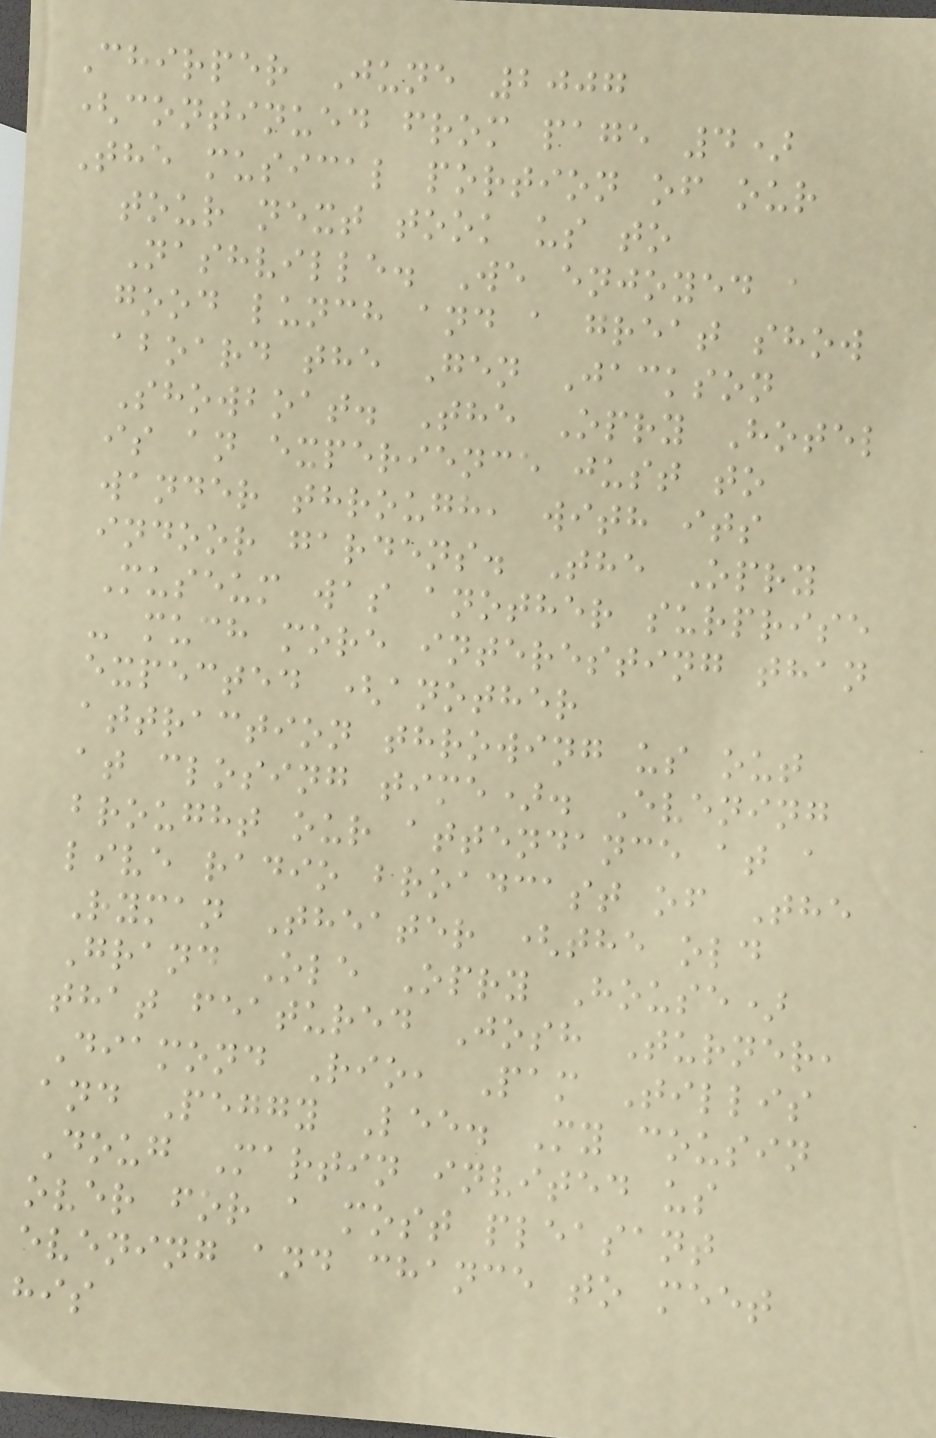Chirper June 2007
(continued from page 4)
The musical portion of our
tour next took us to
Nashville. We enjoyed a
good lunch and a great show
aboard the Gen Jackson
Showboat. The Opry Hotel
is an experience just to
wander through, with its
indoor gardens. The Opry
Museum was another surprise
- much more interesting than
expected (another
attraction throwing us out
at closing time). Evening
brought our attendance at a
live radio broadcast of The
Ryman Theater (the old
Grand Ole Opry House)
that featured Josh Turner,
Diamond Rio, Pam Tillis
and Peggy Lee. My cousin
Doug Martin invited us
over for a most pleasant
evening and chance to meet
his
